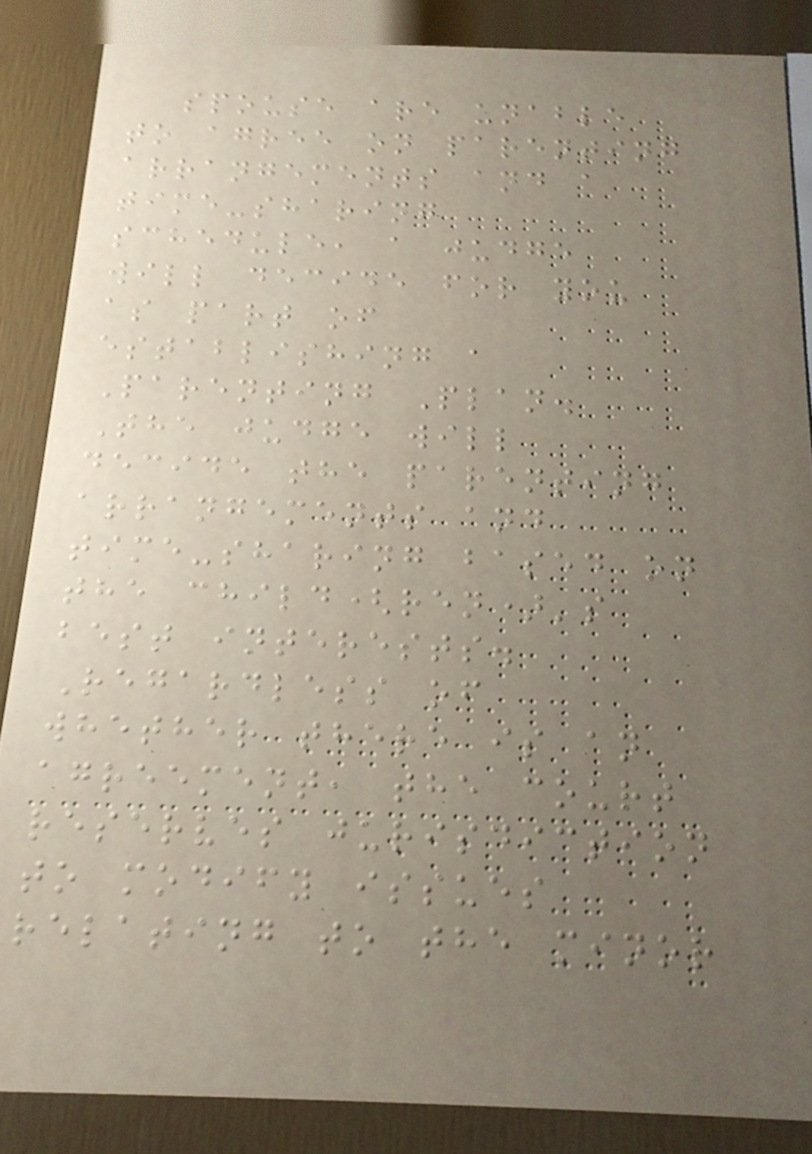spouse are unable
to agree on parenting
arrangements and a
time-sharing
schedule, a judge
will decide for you
as part of
establishing a
Parenting Plan.
The judge will
decide the parenting
arrangements and
time-sharing based on
the child(ren)'s
best interests.
Regardless of
whether there is an
agreement, the court
reserves jurisdiction
to modify issues
relating to the minor
